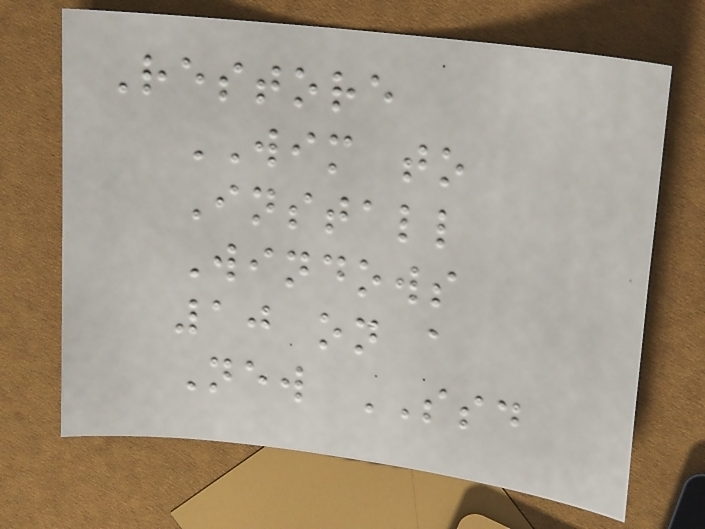Restore
WIM to
Install
Windows
10 on a
New SSD
